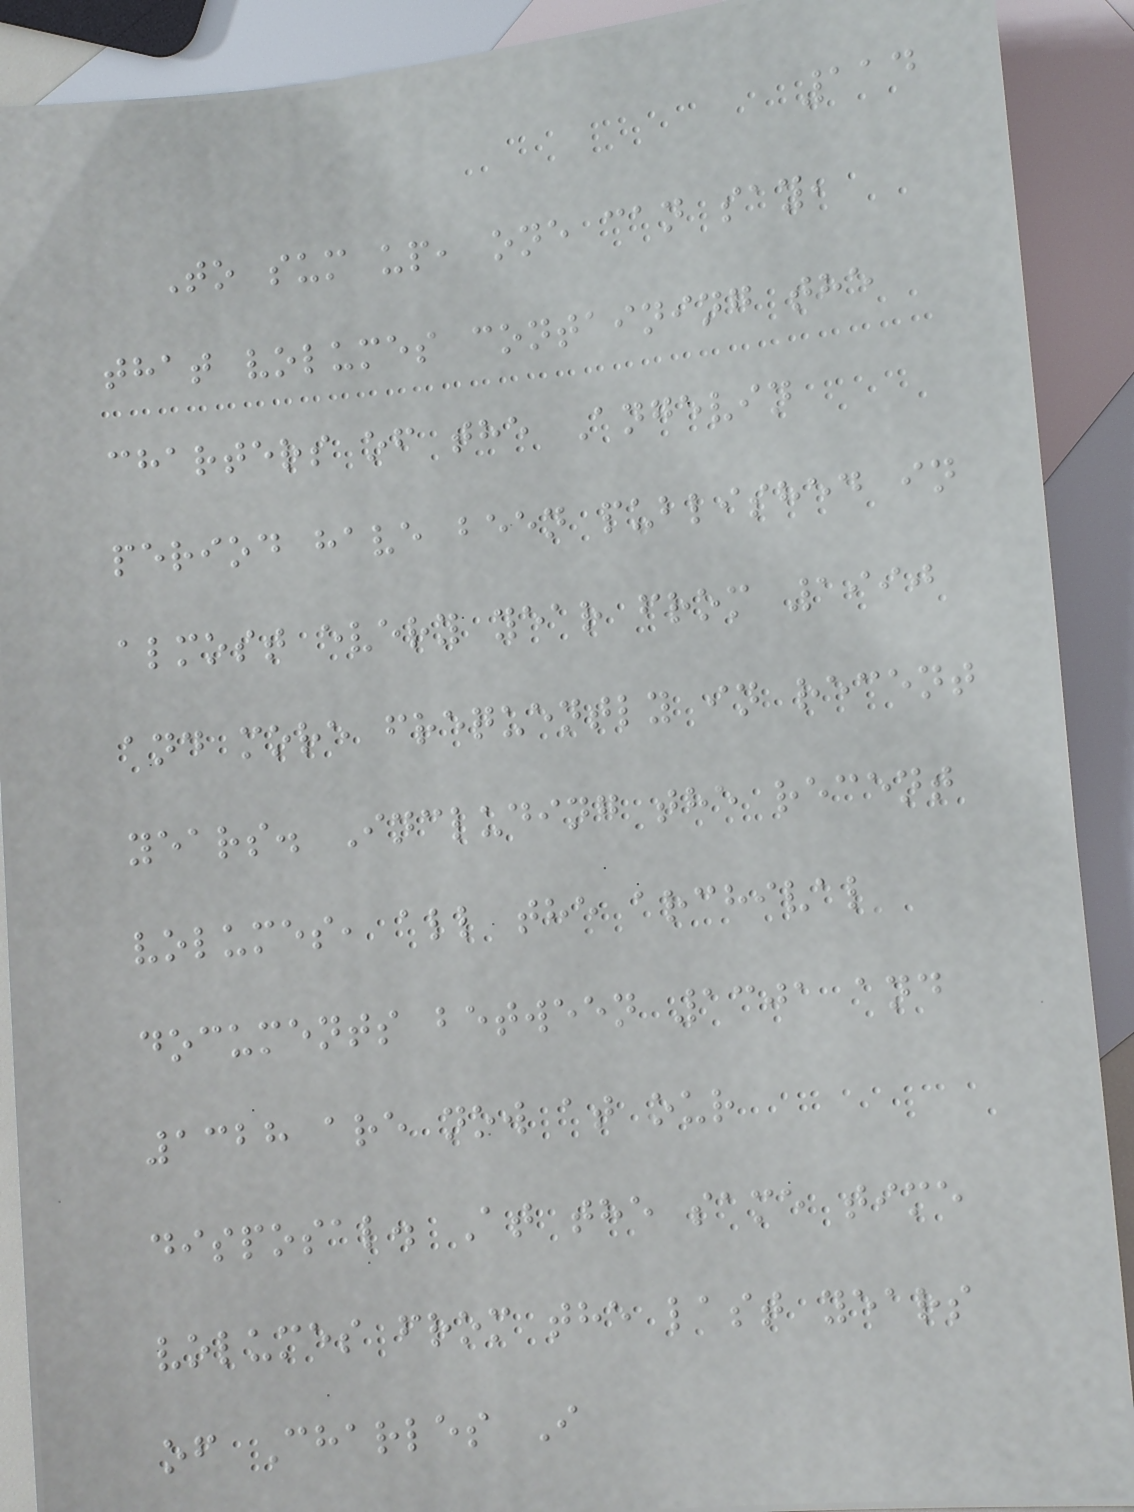114
To sum up, one can say,
that volumes containing the
charters of the Angevin
period have been published in
almost every year from 1990
and more frequently in recent
years. Including the recent
volumes, all the archival
documents between 1301 and
1328 are now at our
disposal. At the same time
volumes from the last years
of Charles I
